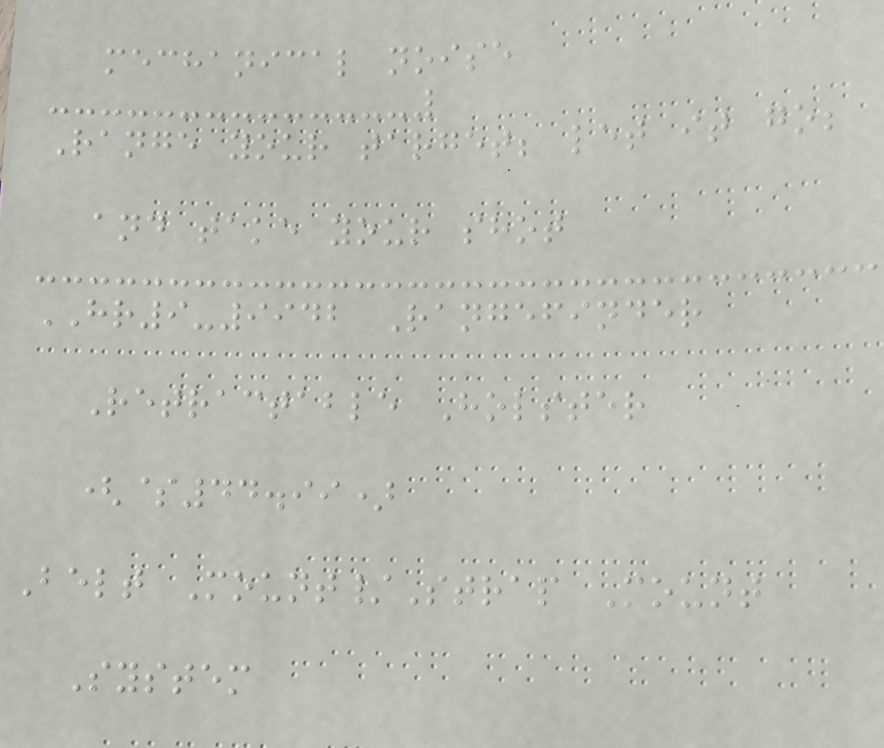mechanical noise
Range your target; let it go;
and take your shot
HR9-9942 Rangefinder
Retractable Holster
($44.99)
Belt Mount/Strap Mount
System
